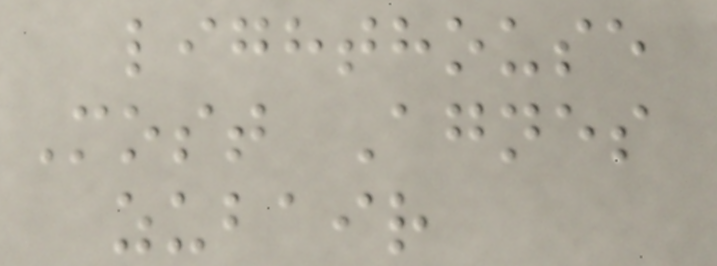lighthouse
Most Agnes
zubair
